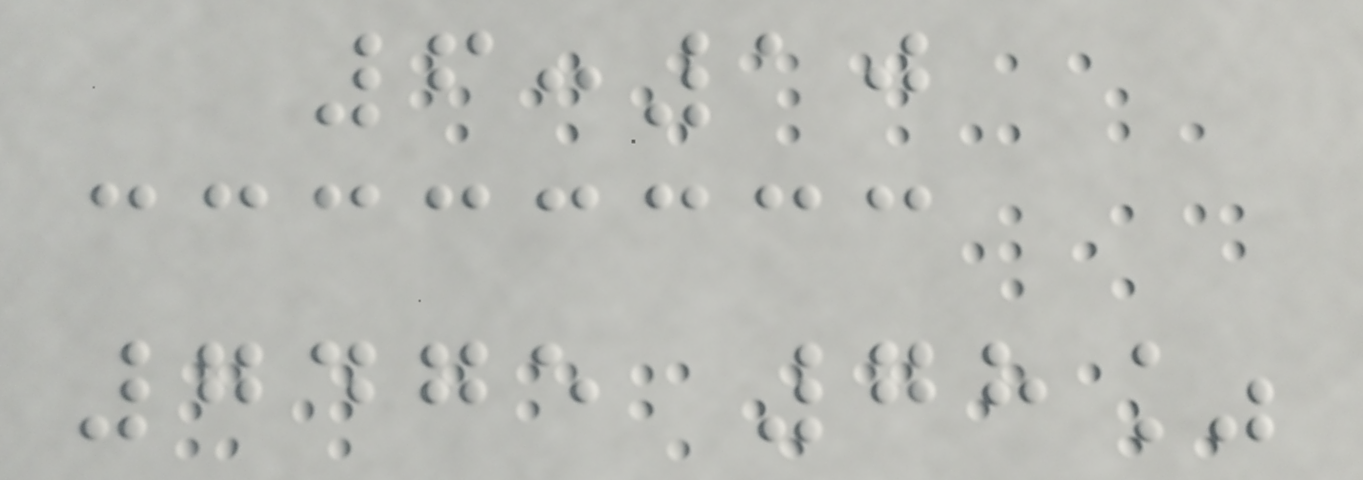6:10
7475 78%
